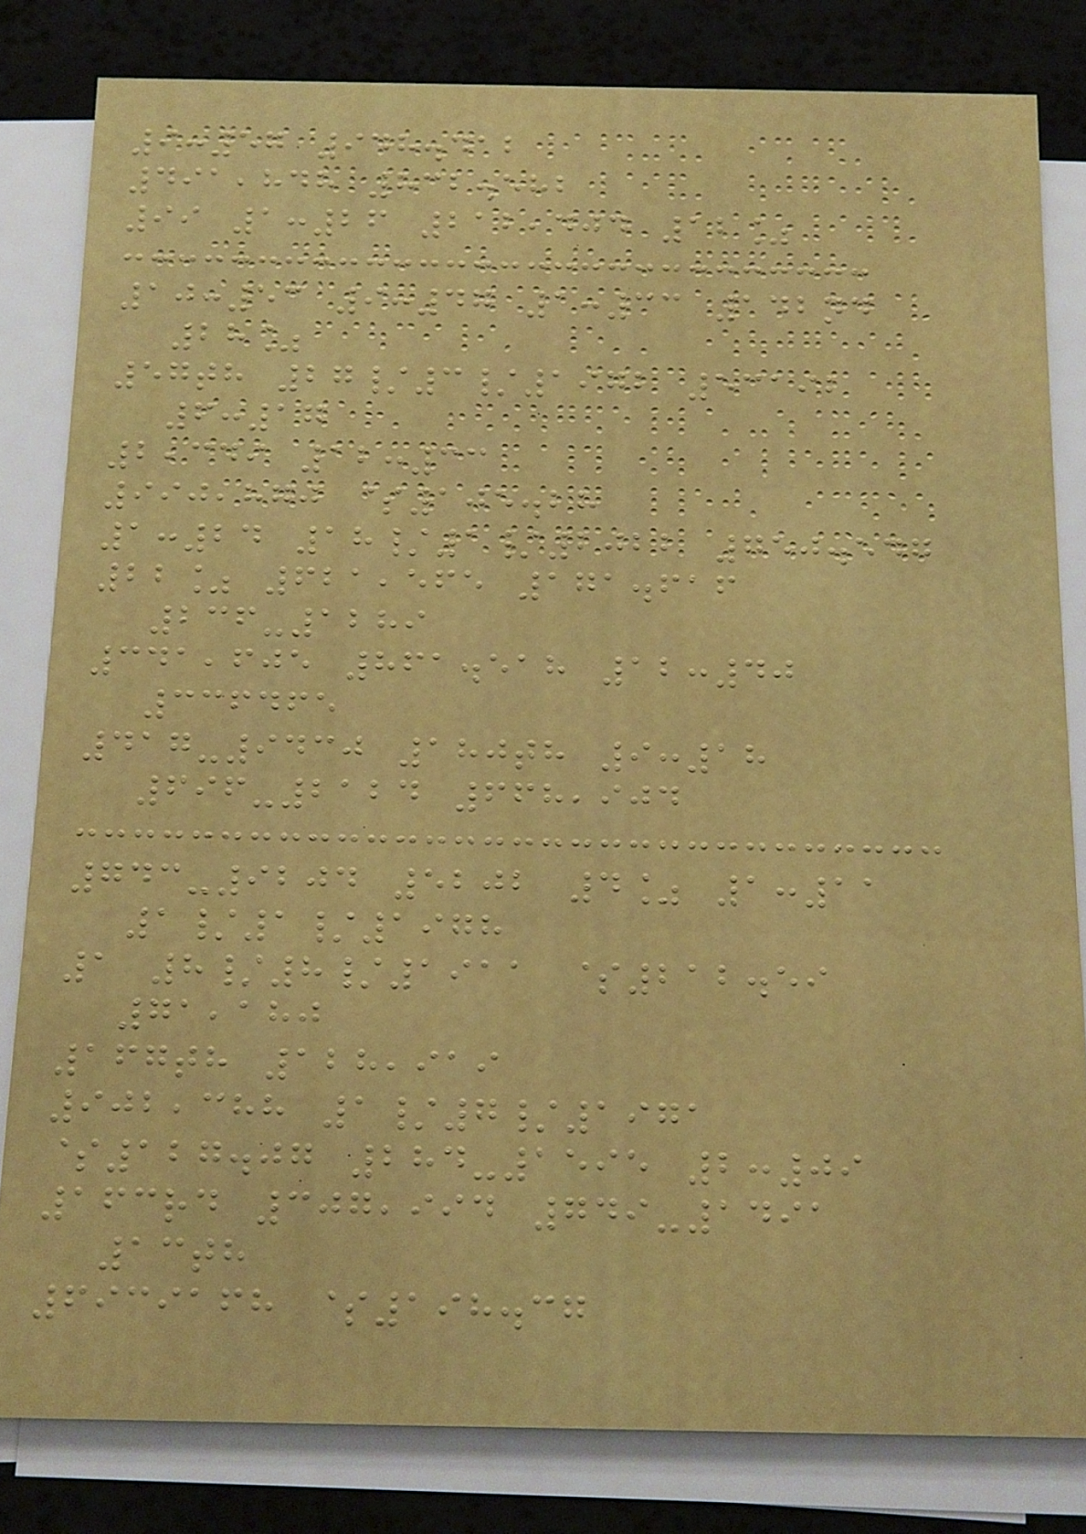9:57 948.412
491,848 832.582
99 1:26 212,404 12%
10:53 9:47 1:33 142nd
28%
57th 27/3/1972 53192
6:17
2,349 12:33
990,870 $105.28
1:24 18/1/2022 750.547
22% 621,565 171.616
236-1289
341,605 861.518 12:40
336465
417-9430 180th 9:18
696-2124 668,904
743-9204 5202 4% 1:11
1/1/1978
1 8/8/1911 $212.59
71,180
167th 128,919
902,388 1/7/1971
$127.07 284-1595 2:09
163rd 307,994 749-1491
13th
6939168 $198.37
